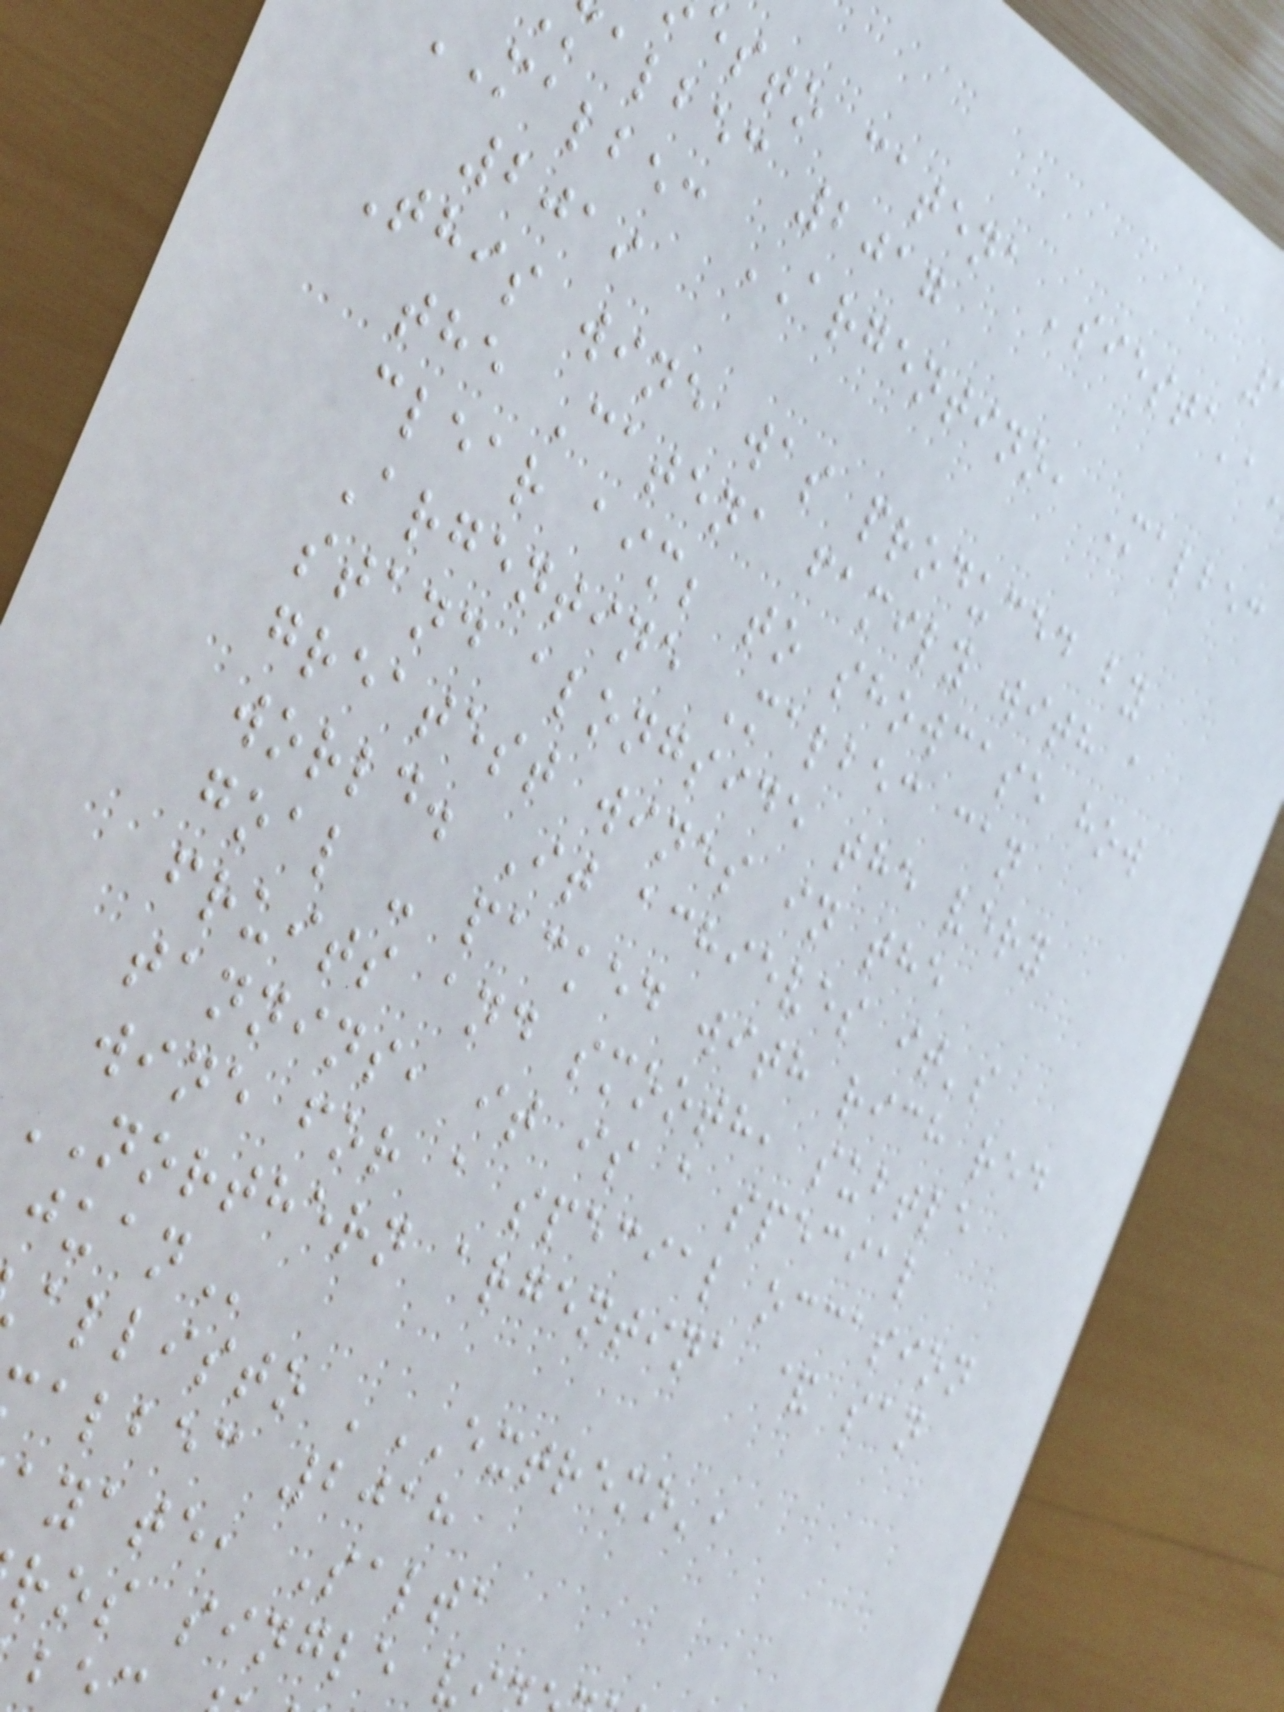esto catena '
albec 2017
malbec ARGENTINO, Malbec
2019
This wine was produced by
the Catena family with a
clear aim; to showcase how
Argentine Malbec can
stand alongside the very
greatest wines in the
world. It achieves it's
goal - packed with rich red
fruits and smooth, subtle
tannins, it is a special
wine for a special occasion
NORTHERN argentina & san
allisto 'EXTREMO',
albec 2018
ayate, Salta
ros single
